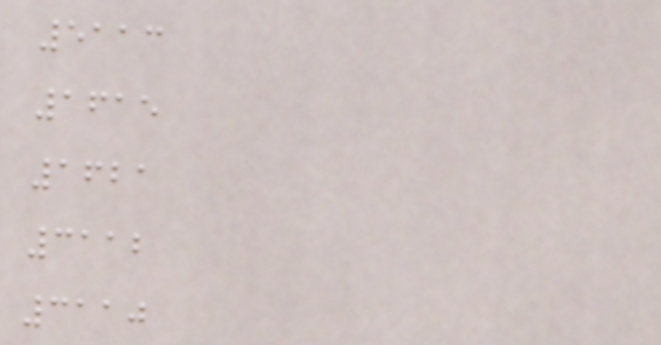5113
1615
1621
3112
3110
